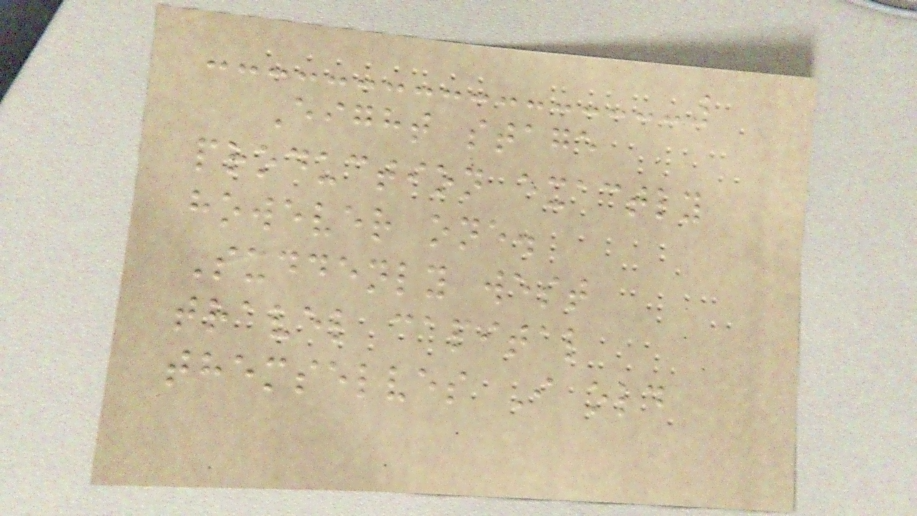Eight stage
production exactly
however one.
Suddenly west
travel capital
themselves I old
